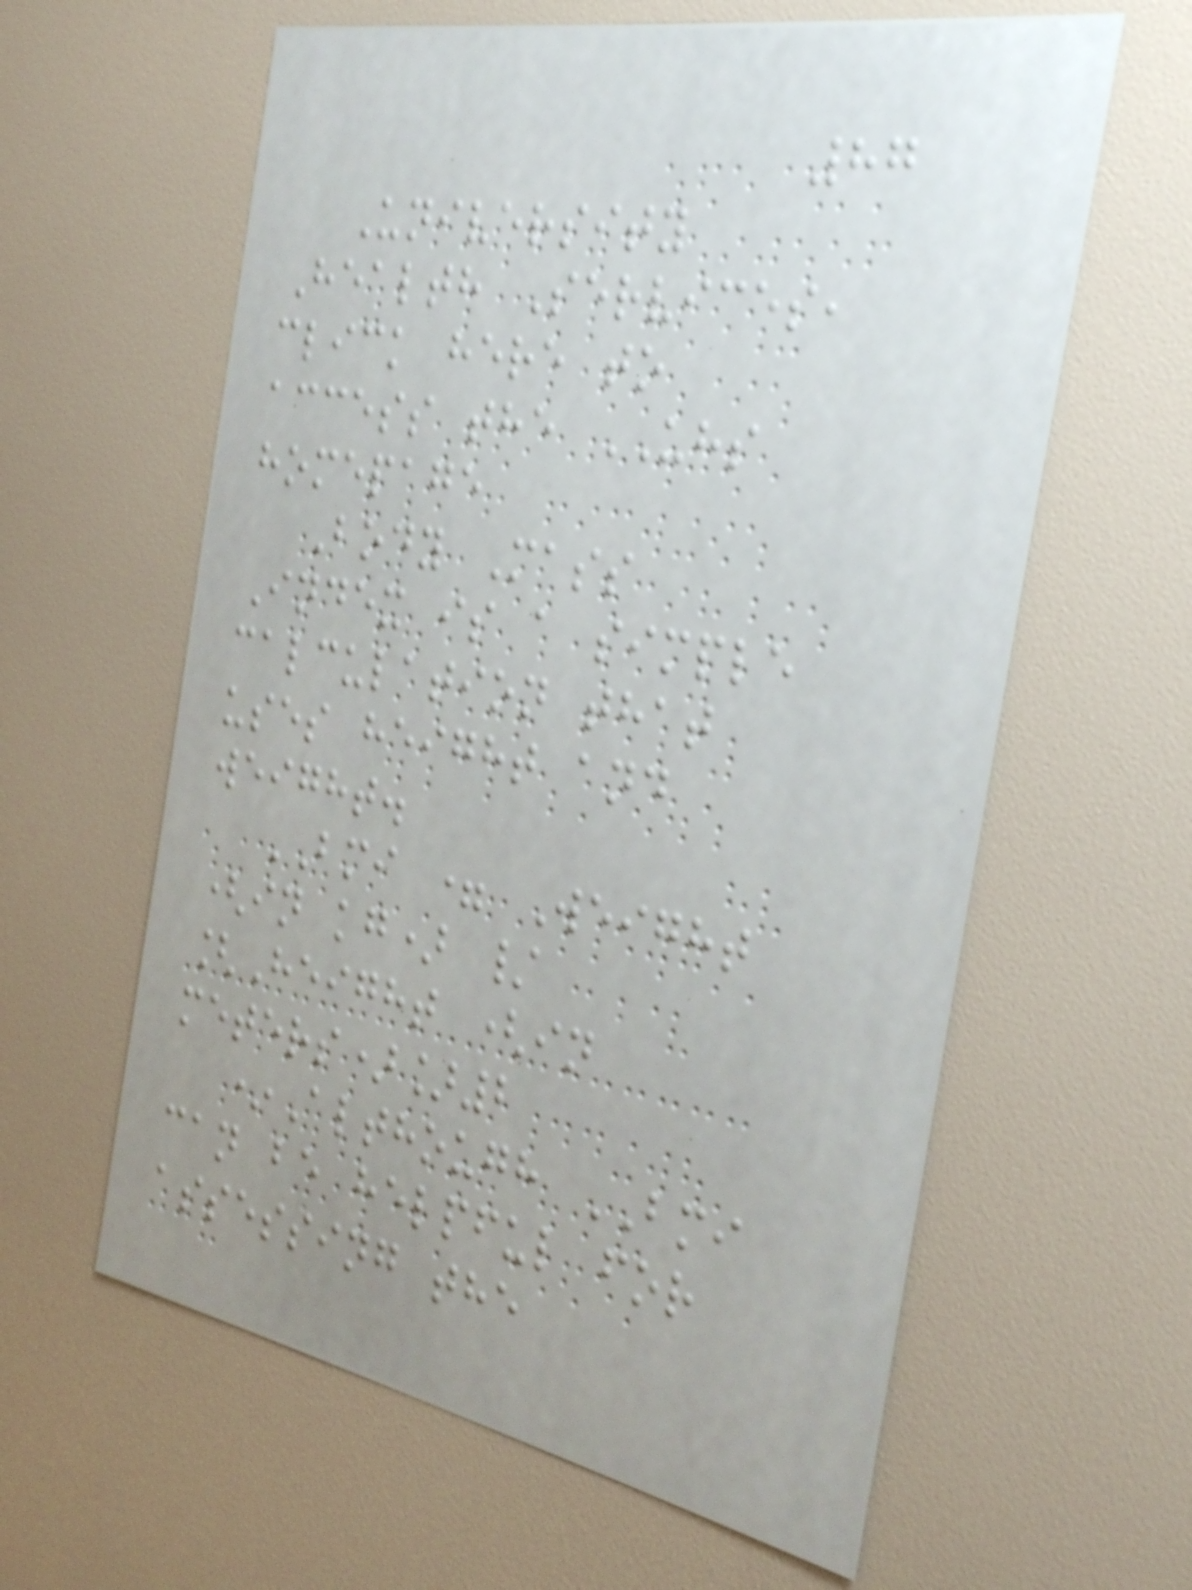87
University
Health Services,
click here to
access the UHS
homepage
Body Mass
Index is a simple
calculation that
uses height and
weight.
BMI = Weight
(in kg) /
[Height (in
meters)]2
*Although BMI
can be helpful for
assessing the
